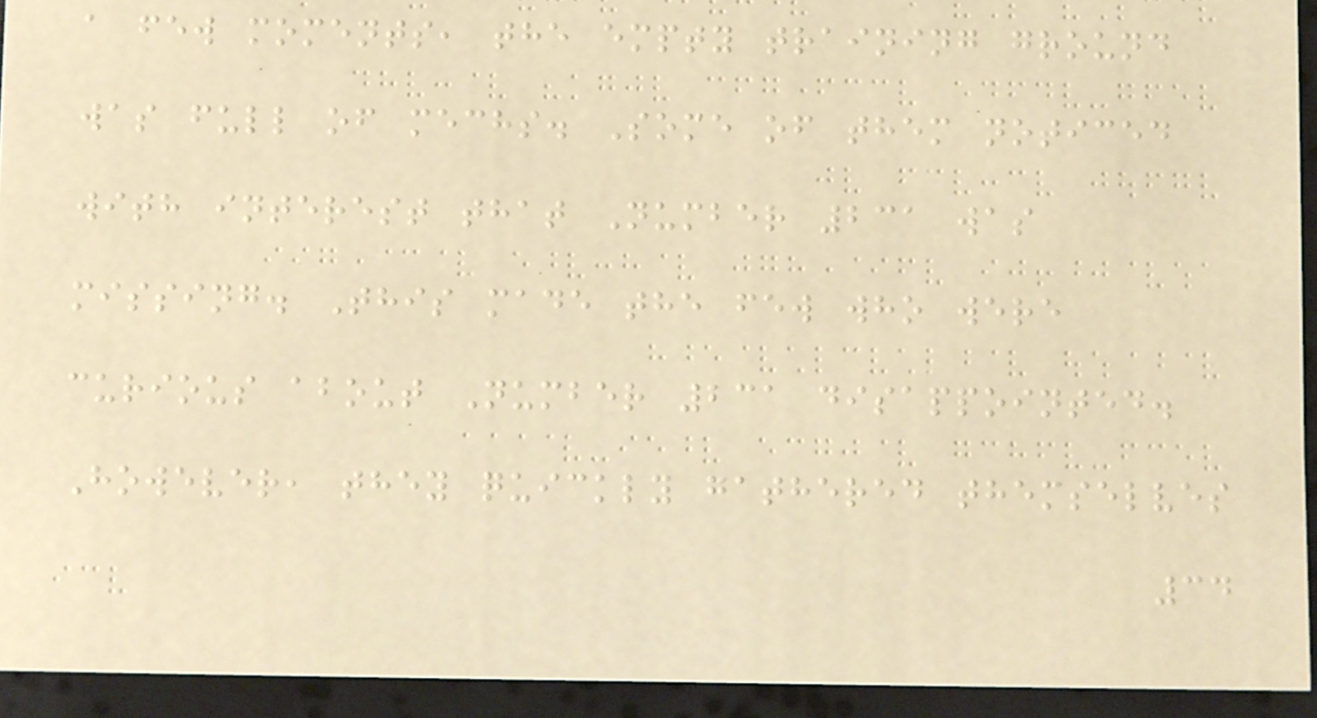a few moments, the empty training ground
was full of mechs. Some of them noticed
with interest that Number 231 was
missing. This made the few who were
curious about Number 231 disappointed.
However, they quickly gathered themselves
34
